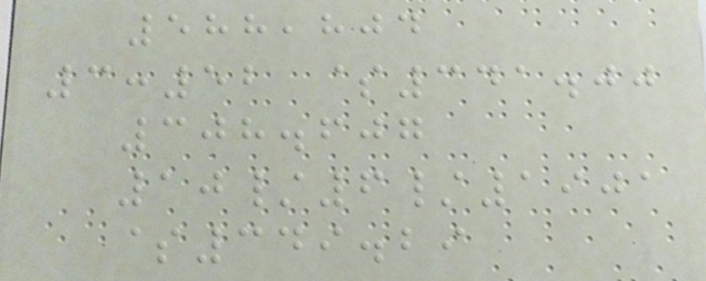588,804
3:52 $341.00
308.607
10/6/1901
$349.29
